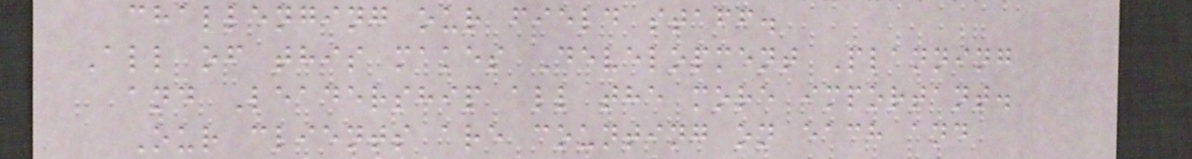challenging our field staff.
All of this makes Development Planning
and Leadership all the more important.
Our clients are counting on each and
